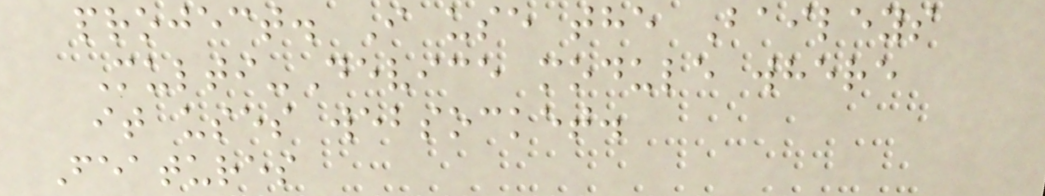project. I use the Baileys
Multi-Device module where
it uses websocket.
Features
